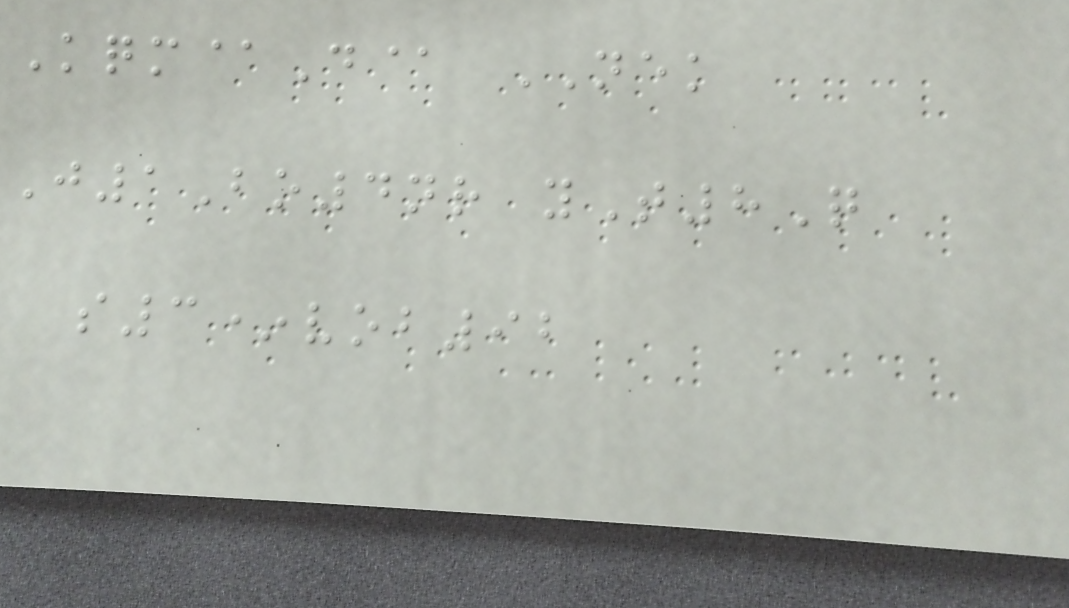Kqm@D@ NEK
J1Bo4nr yT8Q
s3*vob92
